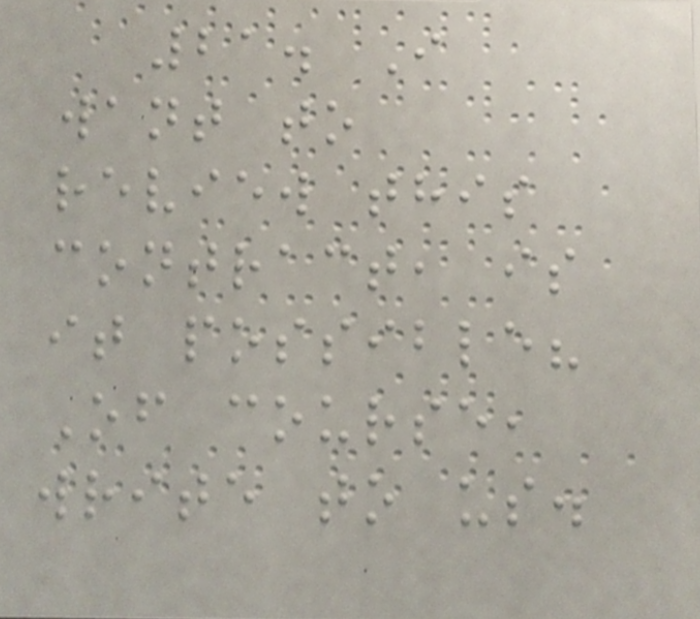21. I
want to
review this
contract, is
it possible?
Of course,
write to us.
